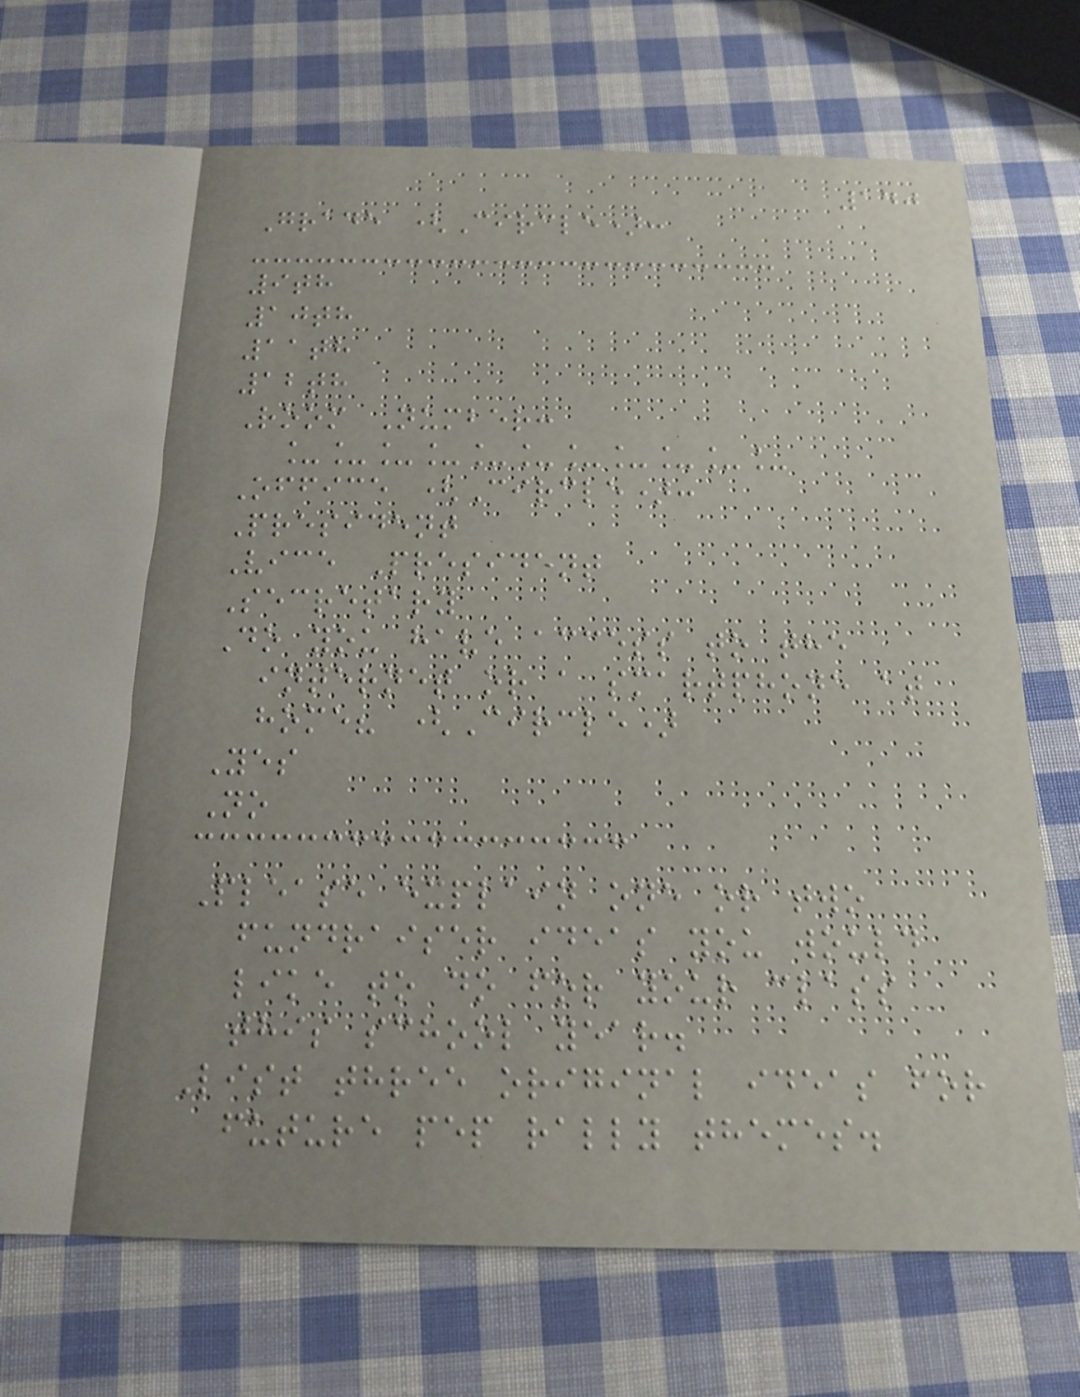140
Grade (Circle):
9th
10th
11th
12th
Room Number:
___________
Office (Circle):
President
Vice President
Secretary
Do you have access to the
internet or a smartphone at
home? (Circle)
Yes
No
Please explain one or two
fundraiser ideas you would
like to do for your class
this school year.
List three original ideas for
future pep rally themes.
